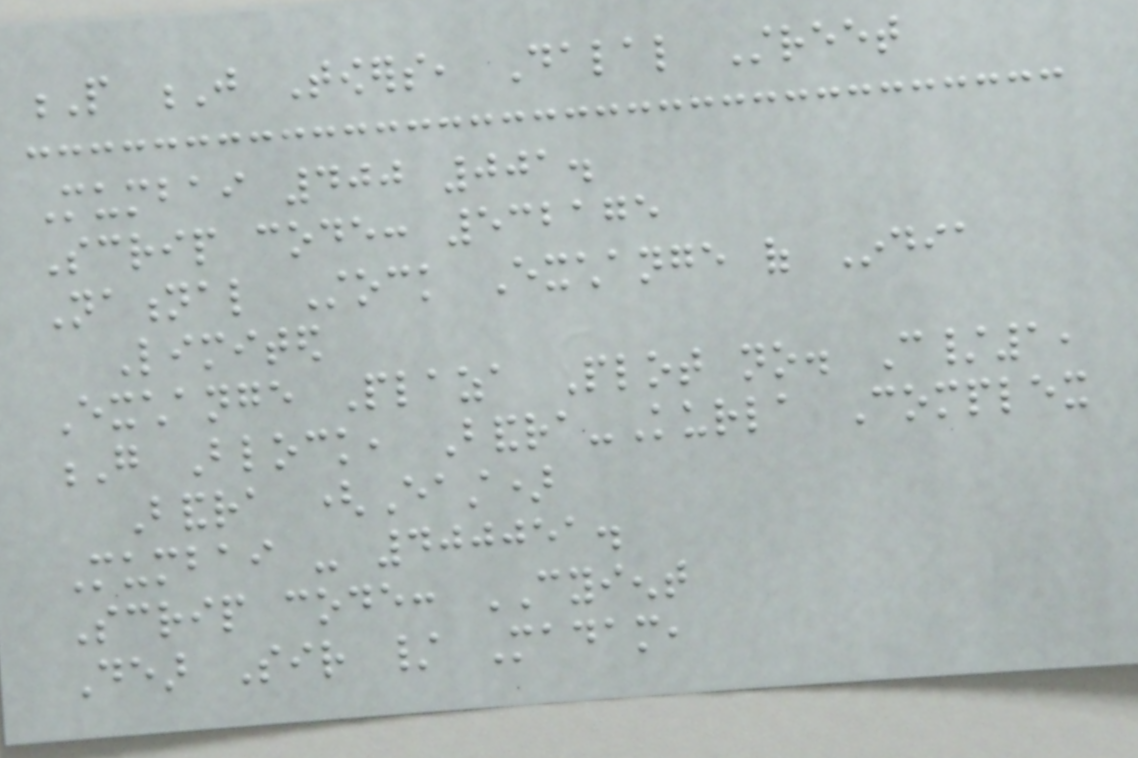P J Towers, Dalal Street
Mumbai 400 001.
Scrip code: 532175
National Stock Exchange of India
Limited
Exchange Plaza Plot no. C/1,
G Block, Bandra-Kurla Complex
Bandra (East)
Mumbai - 400051.
Scrip code: CYIENT
Dear Sir / Madam,
